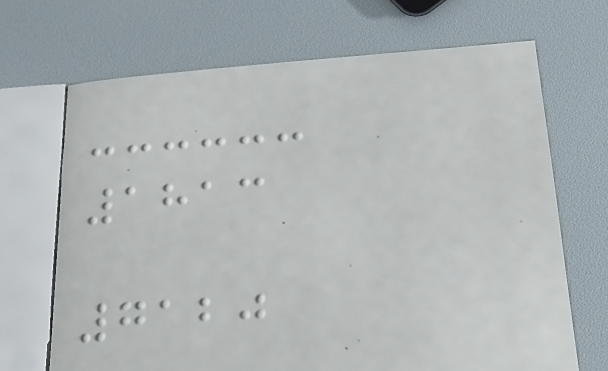1813
7120
